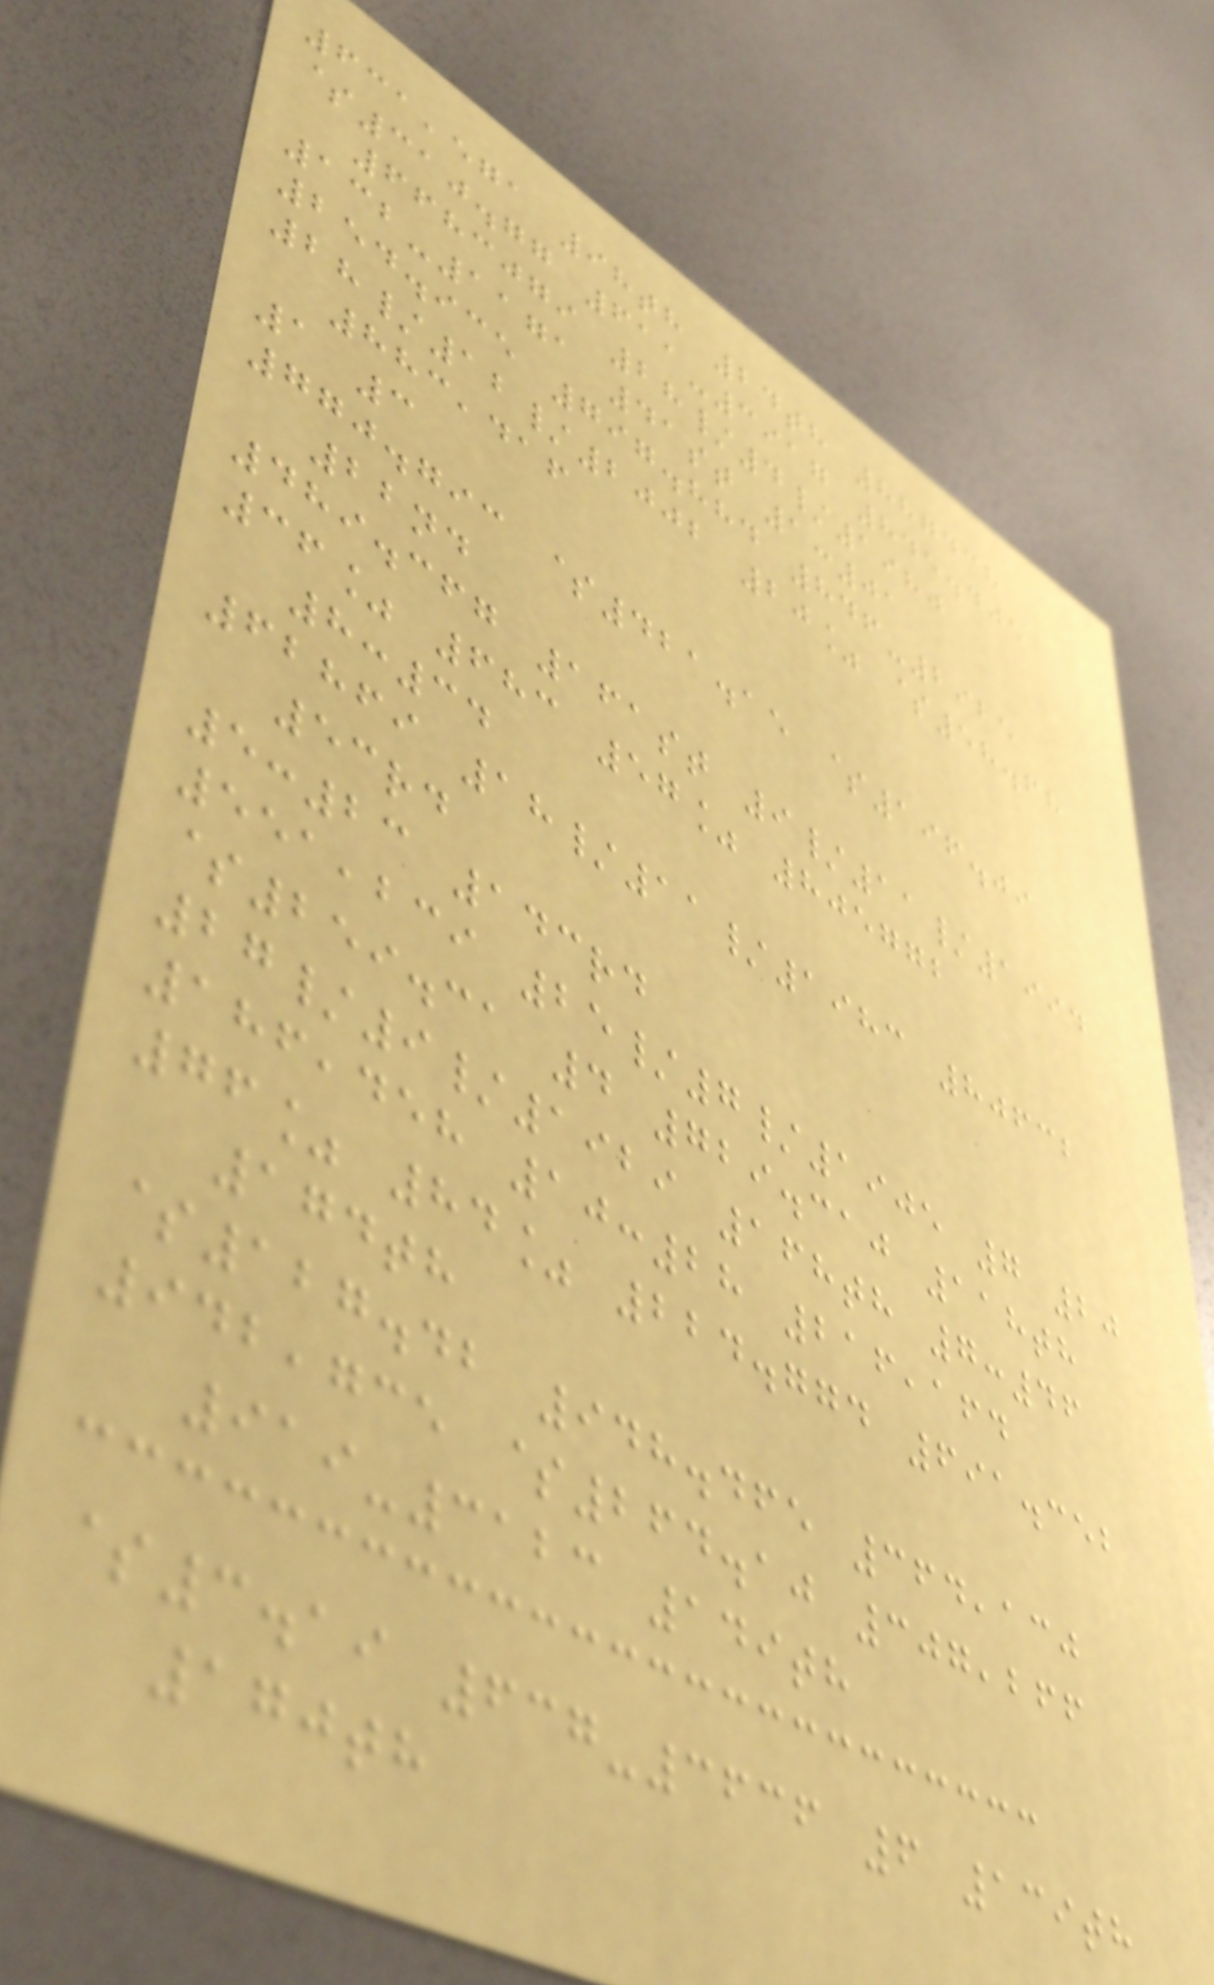631,571 98th 24th 887438
$310.77 611-3917 845.405
6683079 28/4/1980
132-1171 41st 1:01
254.935 797.884 846-2925
28/12/2002 20% $58.68
883,416
1 3
770.793 $421.15 $196.09
22nd
489.367 161st 9/11/1994
36% 683 57% 805772
8:34
62869 18/11/1983 80632
53rd
5:23 143rd
551,239 25/7/1905 7 20
$259.31 4 729.310 118th
27/9/1929 168th 7:46
186,458 10:28 216,164
76% 84% 224.774 691.352
174th
$127.42 948.465 364,130
942,735 $264.10 307,266
919-3123 149th
$3.19 637-3636 6 139th
170th
